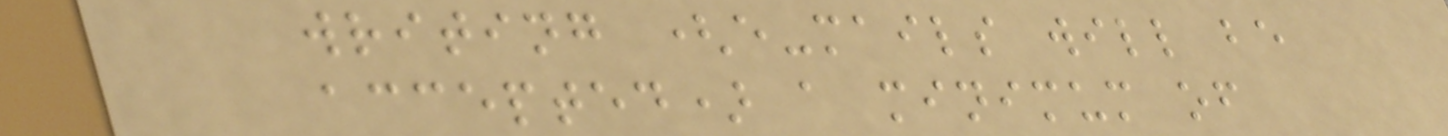writing (e-mails will be
accepted) a minimum of
